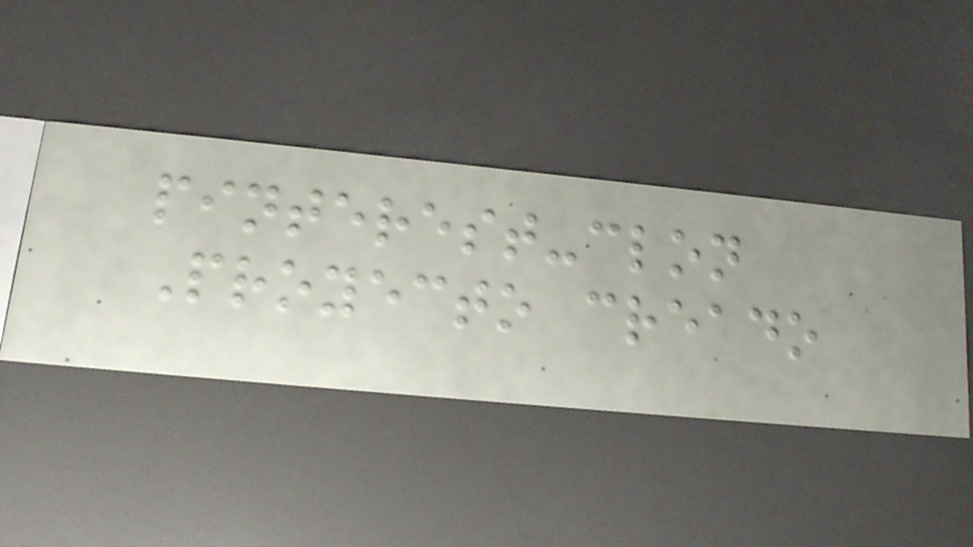pinterest-clon
Proyecto creado
